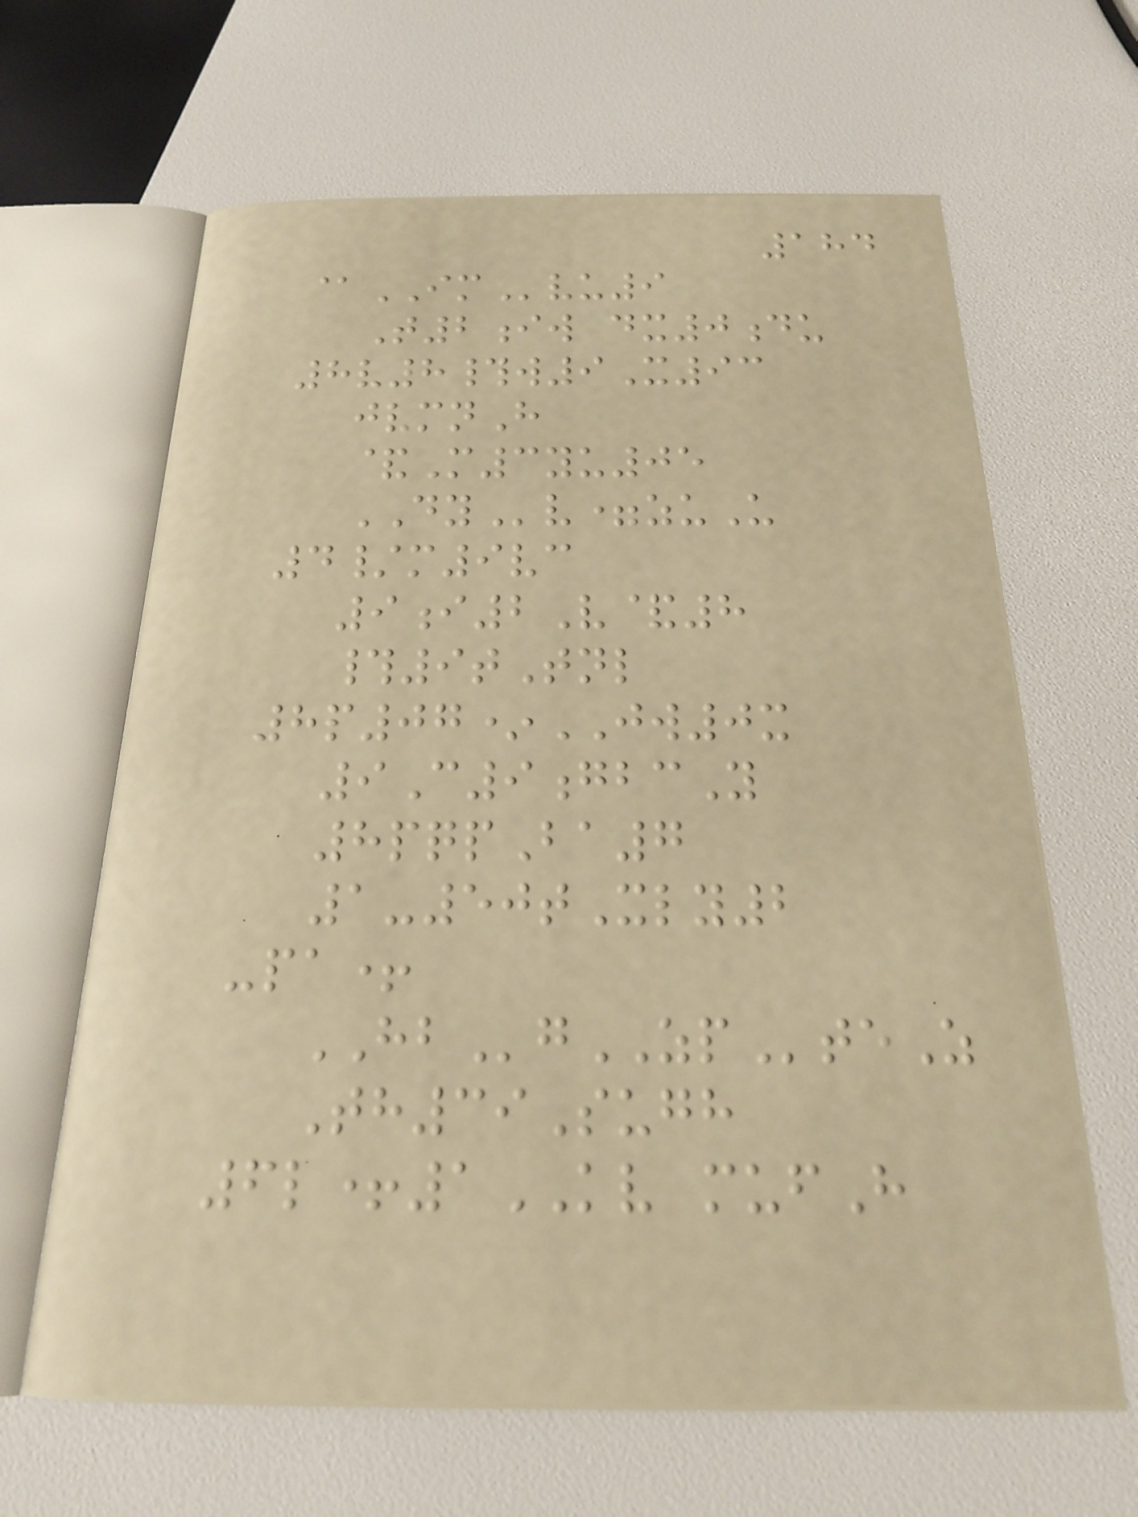184
@IMvu9
T2iw dx0du
8v8#w9X93
jvmnH
&M3yu05
DYv=zuU
4/m9vc
9i2V&8
#9tTnl
8p07*JW0x
9C9gbcY
8pqpBa7
1-50tXly2
-pa+
HBgZPteZ
Th39Sugh
6l+1KV mufH
